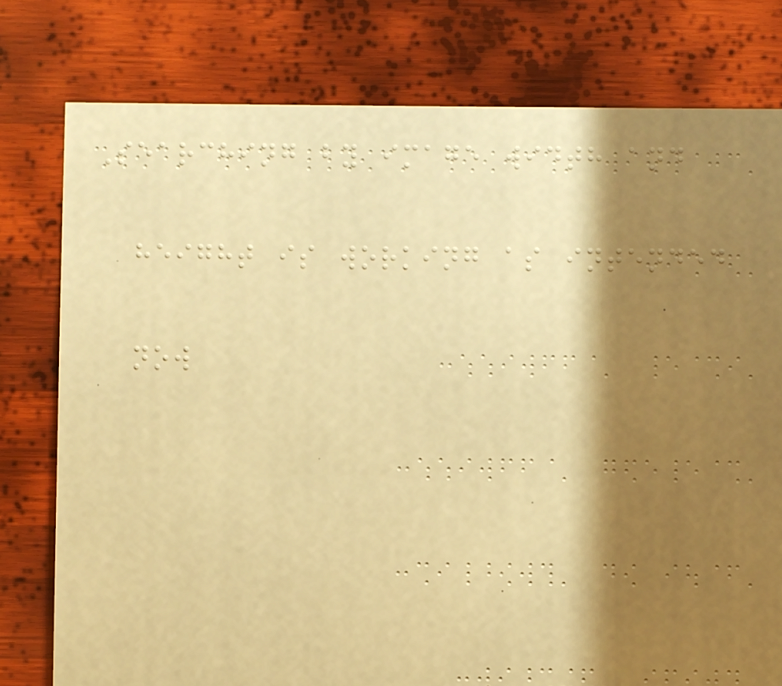Searching by image width and
height is working as intended
now
